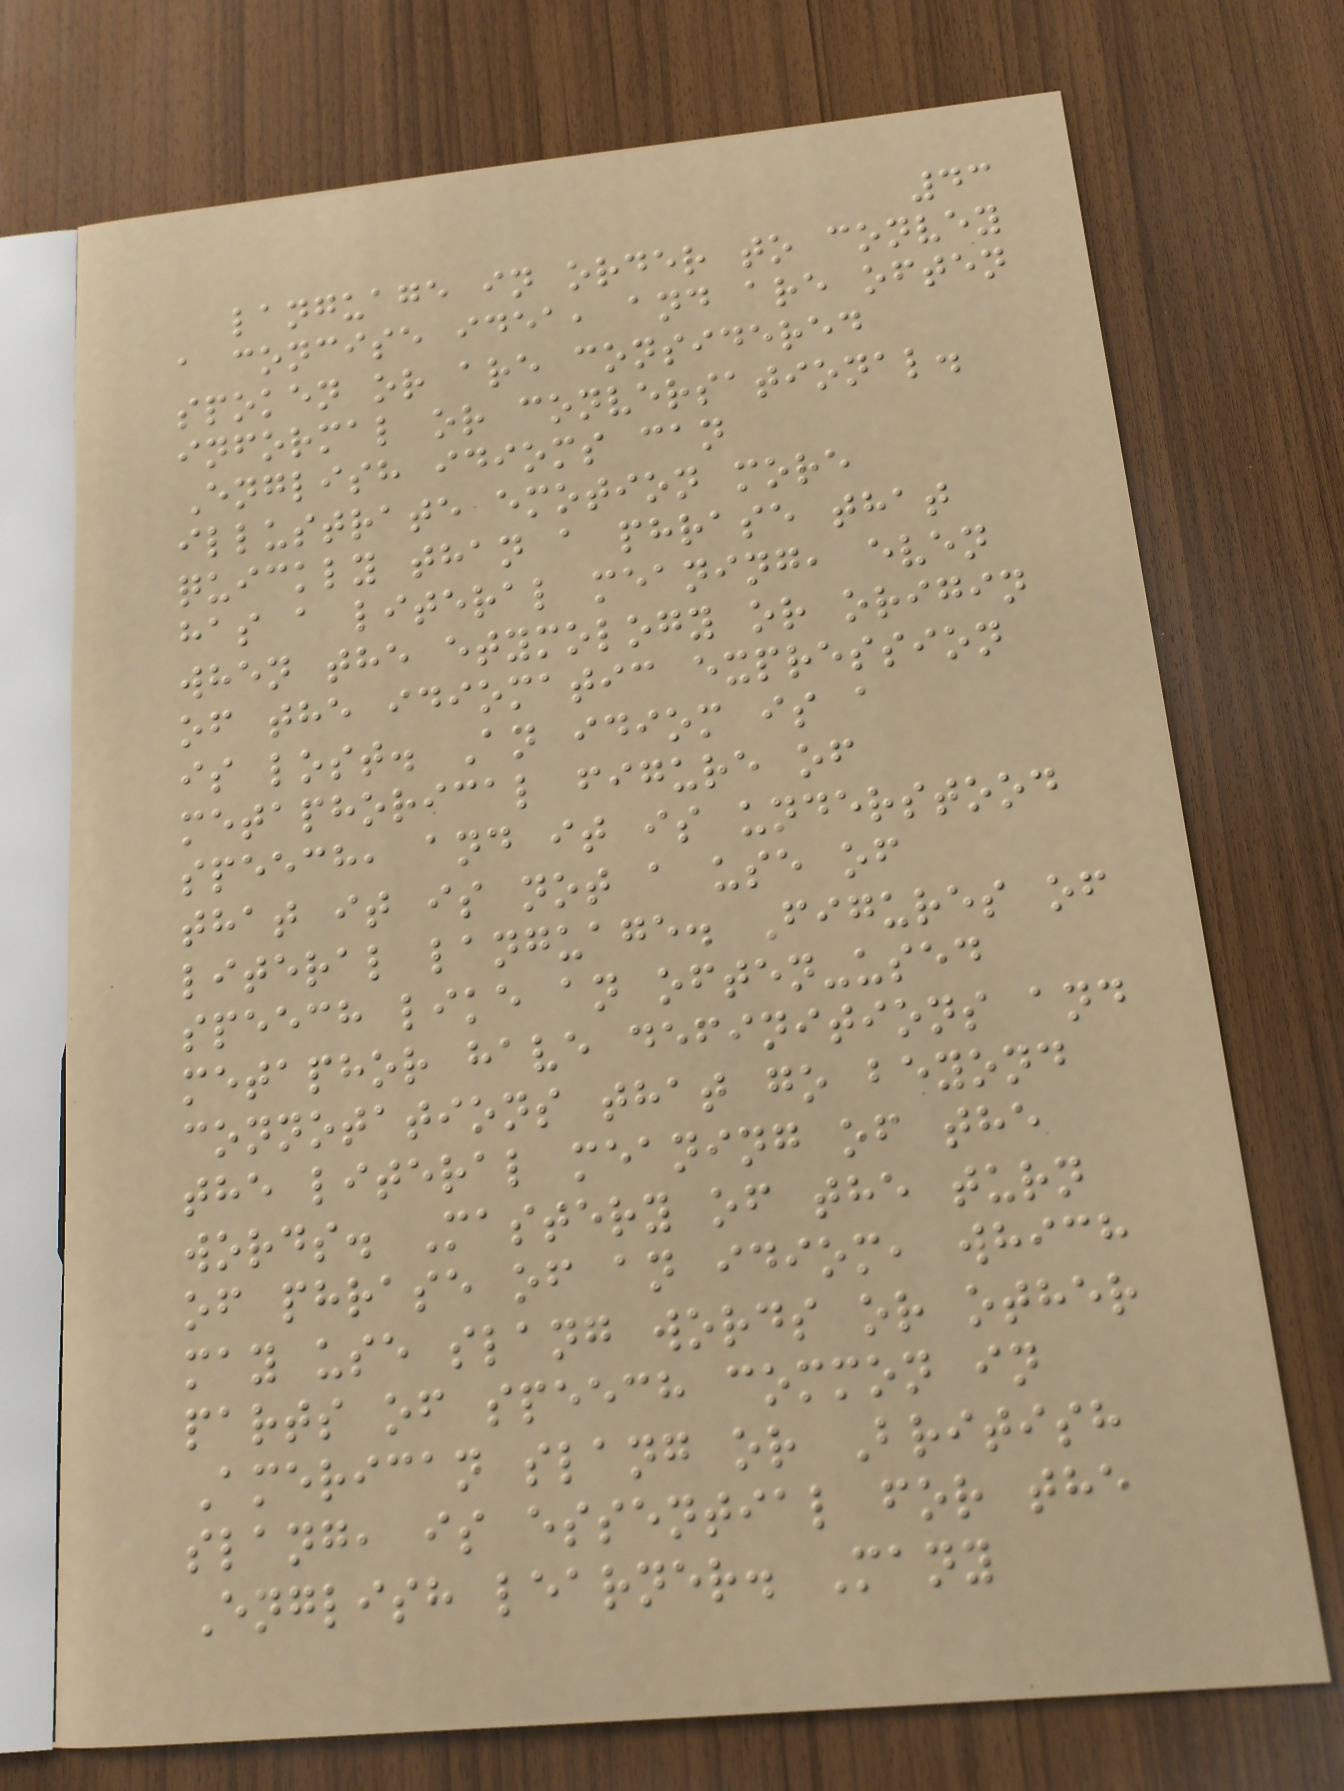43
language in order to convey
a concise idea, and are often
spoken or are considered
informal or conversational.
English idioms can
illustrate emotion more
quickly than a phrase that
has a literal meaning, even
when the etymology or origin
of the idiomatic expression
is lost. An idiom is a
metaphorical figure of
speech, and it is understood
that it is not a use of
literal language. Figures of
speech like an often-used
metaphor have definitions and
connotations that go beyond
the literal meaning of the
words. Mastery of the turn
of phrase of an idiom, which
may use slang words or other
parts of speech common in
American slang or British
slang, is essential for the
English learner. Many
